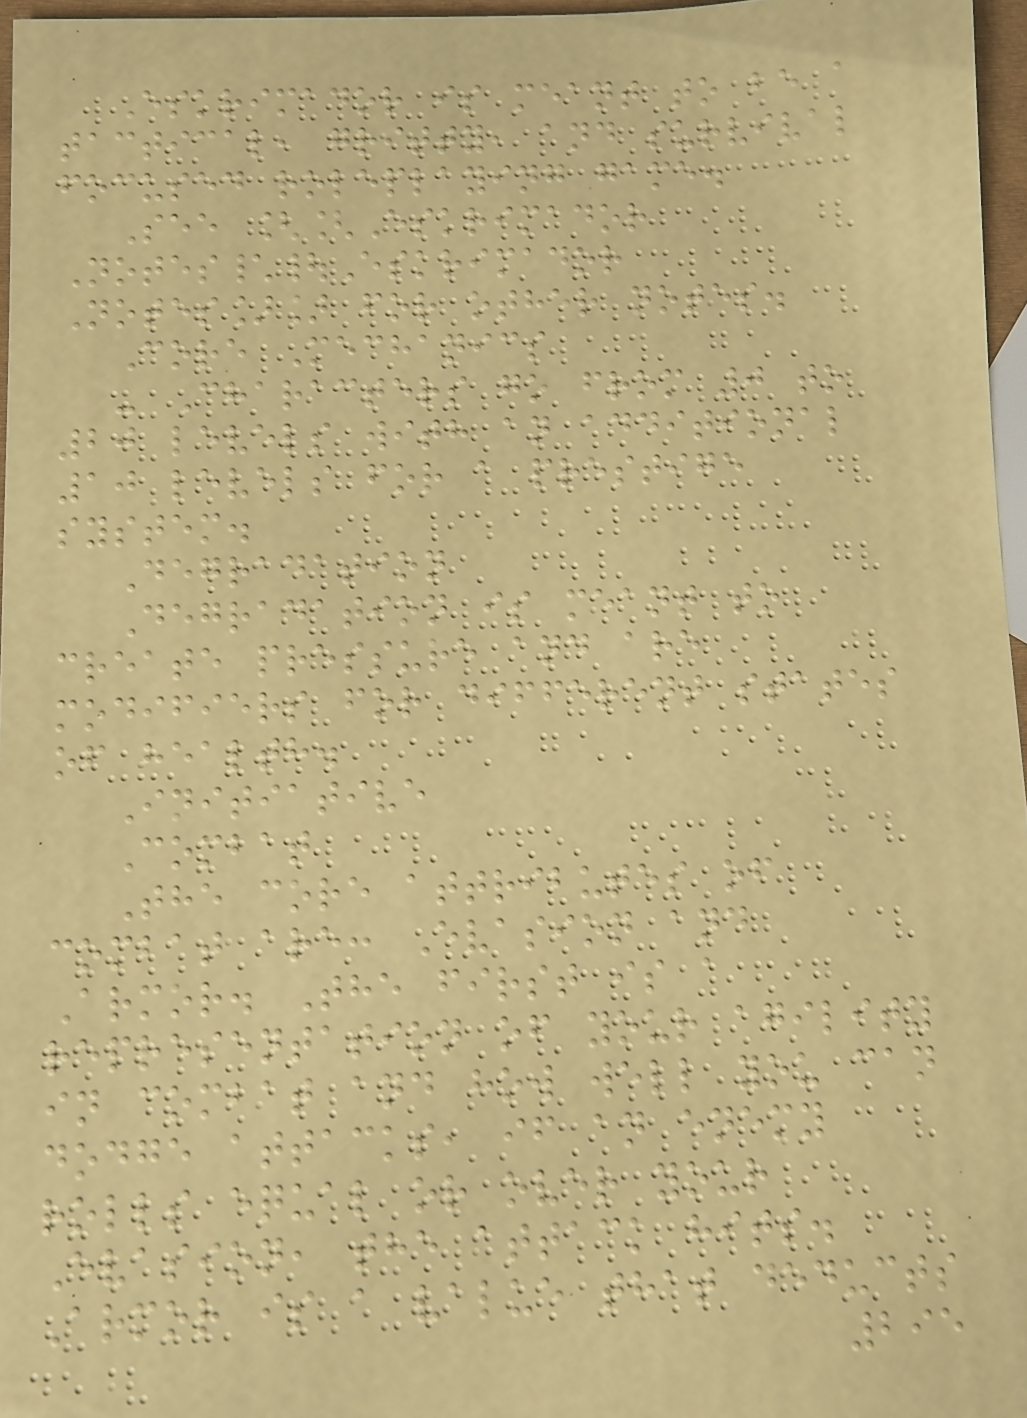Eskrimador is meant to be a
tactical, gritty, and survival
focused roleplaying game.
See [[Eskrimador
Notes\|Eskrimador
Notes]] for other notes.
Core Mechanics
- Characters go from 0 to
20 levels with an additional
10 levels for a prestige
system.
Degradation
Degradation is meant to
create pressure and are
modifiers for different states
of health.
Initiative
Combat
The core attributes of
combat are: Evasion and
Armor. The first is a
representation of your agility
in combat and how well you can
dodge attacks, if an enemy
rolls equal or over your
Evasion, the attack hits.
Armor is a value that deducts
295
